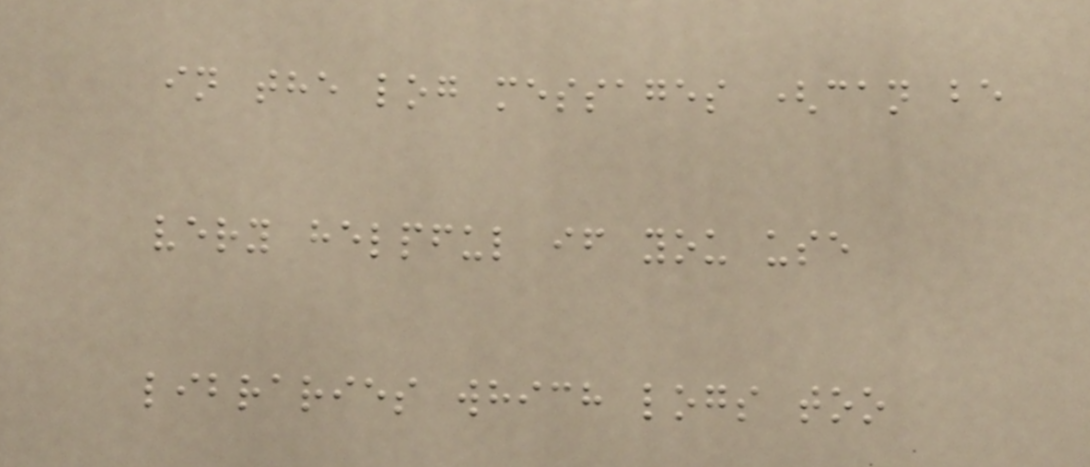in the log messages (can be
very helpful if you use
libraries which logs too
